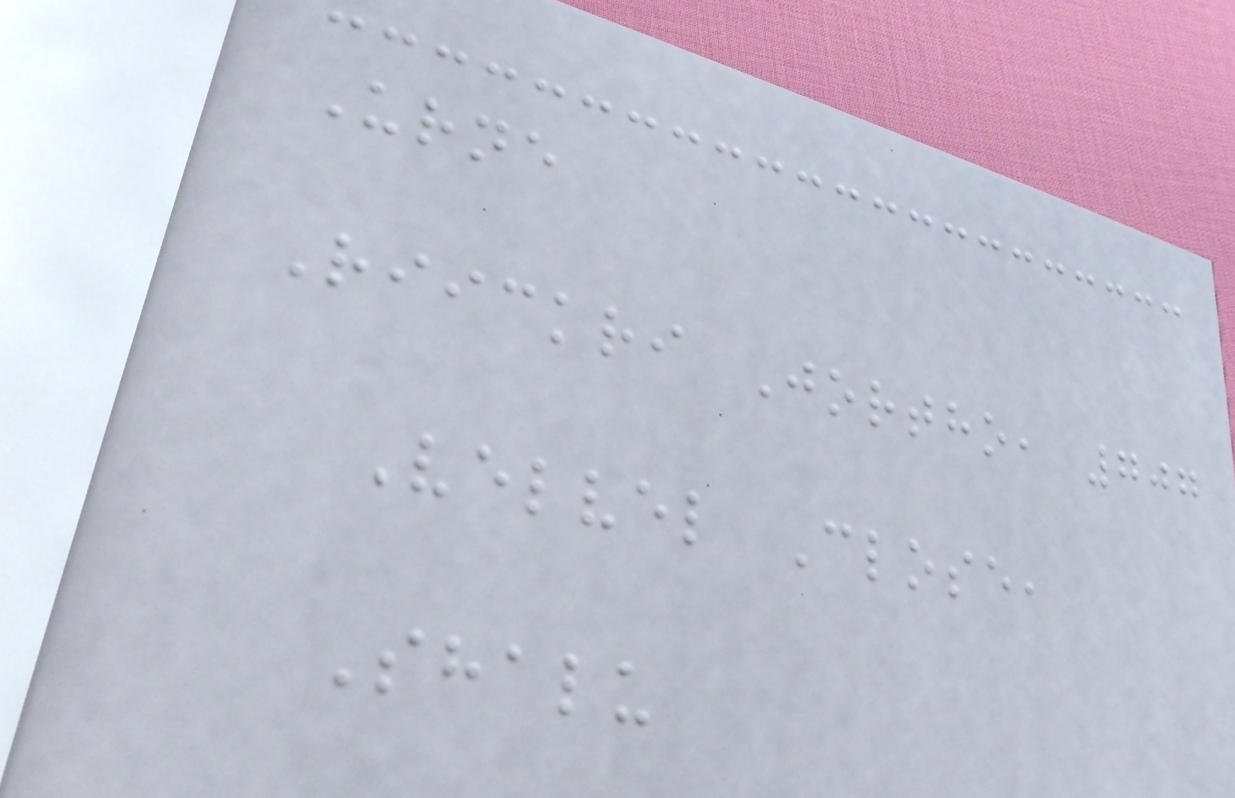Urne
Riickri Jortho, 707
Velvel Close,
Shalu
